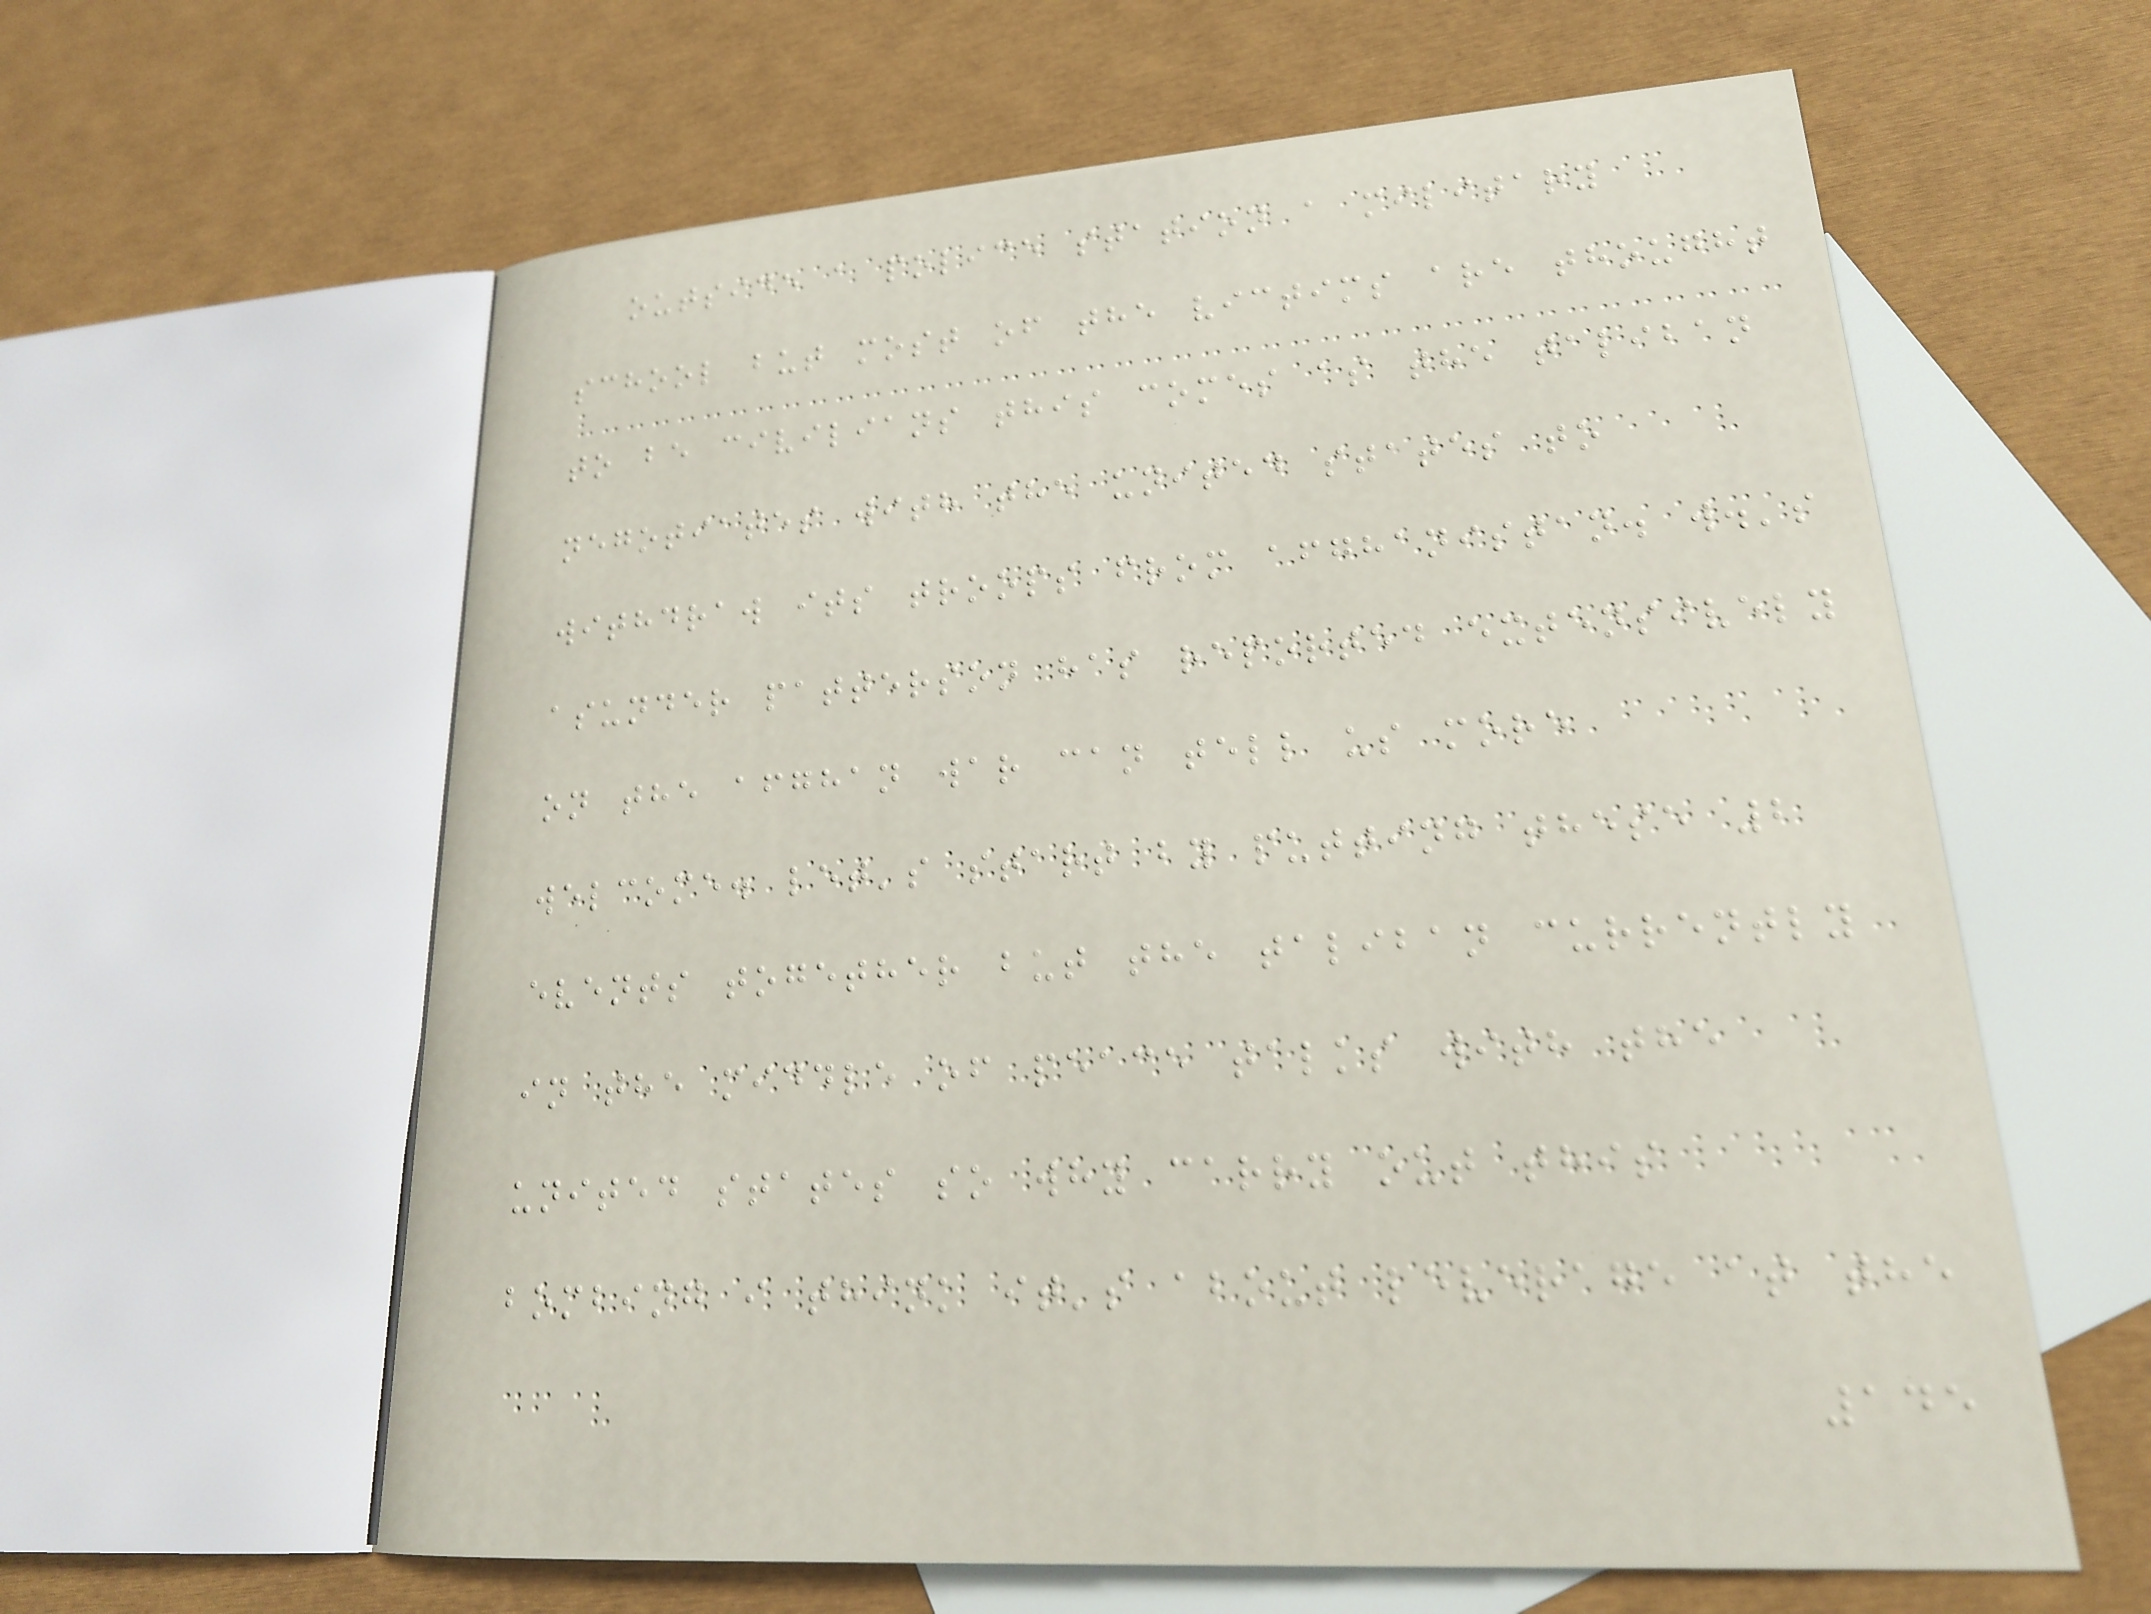outside a police station a military
school but most of the victims are thought
to be civilians this comes as the taliban
negotiates with the united states to
withdraw its troops from afghanistan. w.'s
asunder patterson has reported extensively
on the afghan war can tell us more
welcome. let's start by putting these 2
events together but the taliban currently
in the middle of peace talks with the
united states so why carry out this
bombing i think it's about leverage at the
145
